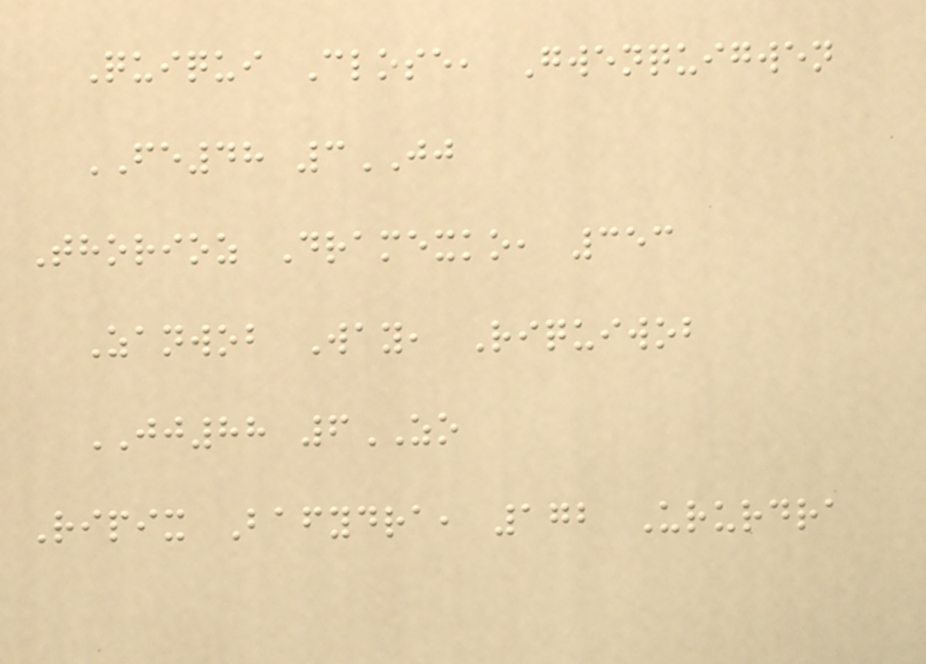Quiqui Close, Gwenquigwen
FE48 3JJ
Thorioz Dramexko, 353
Zanwob Way, Riquiwob
JJ88 6ZO
Ripix Bafydra, 172 Ururdra
